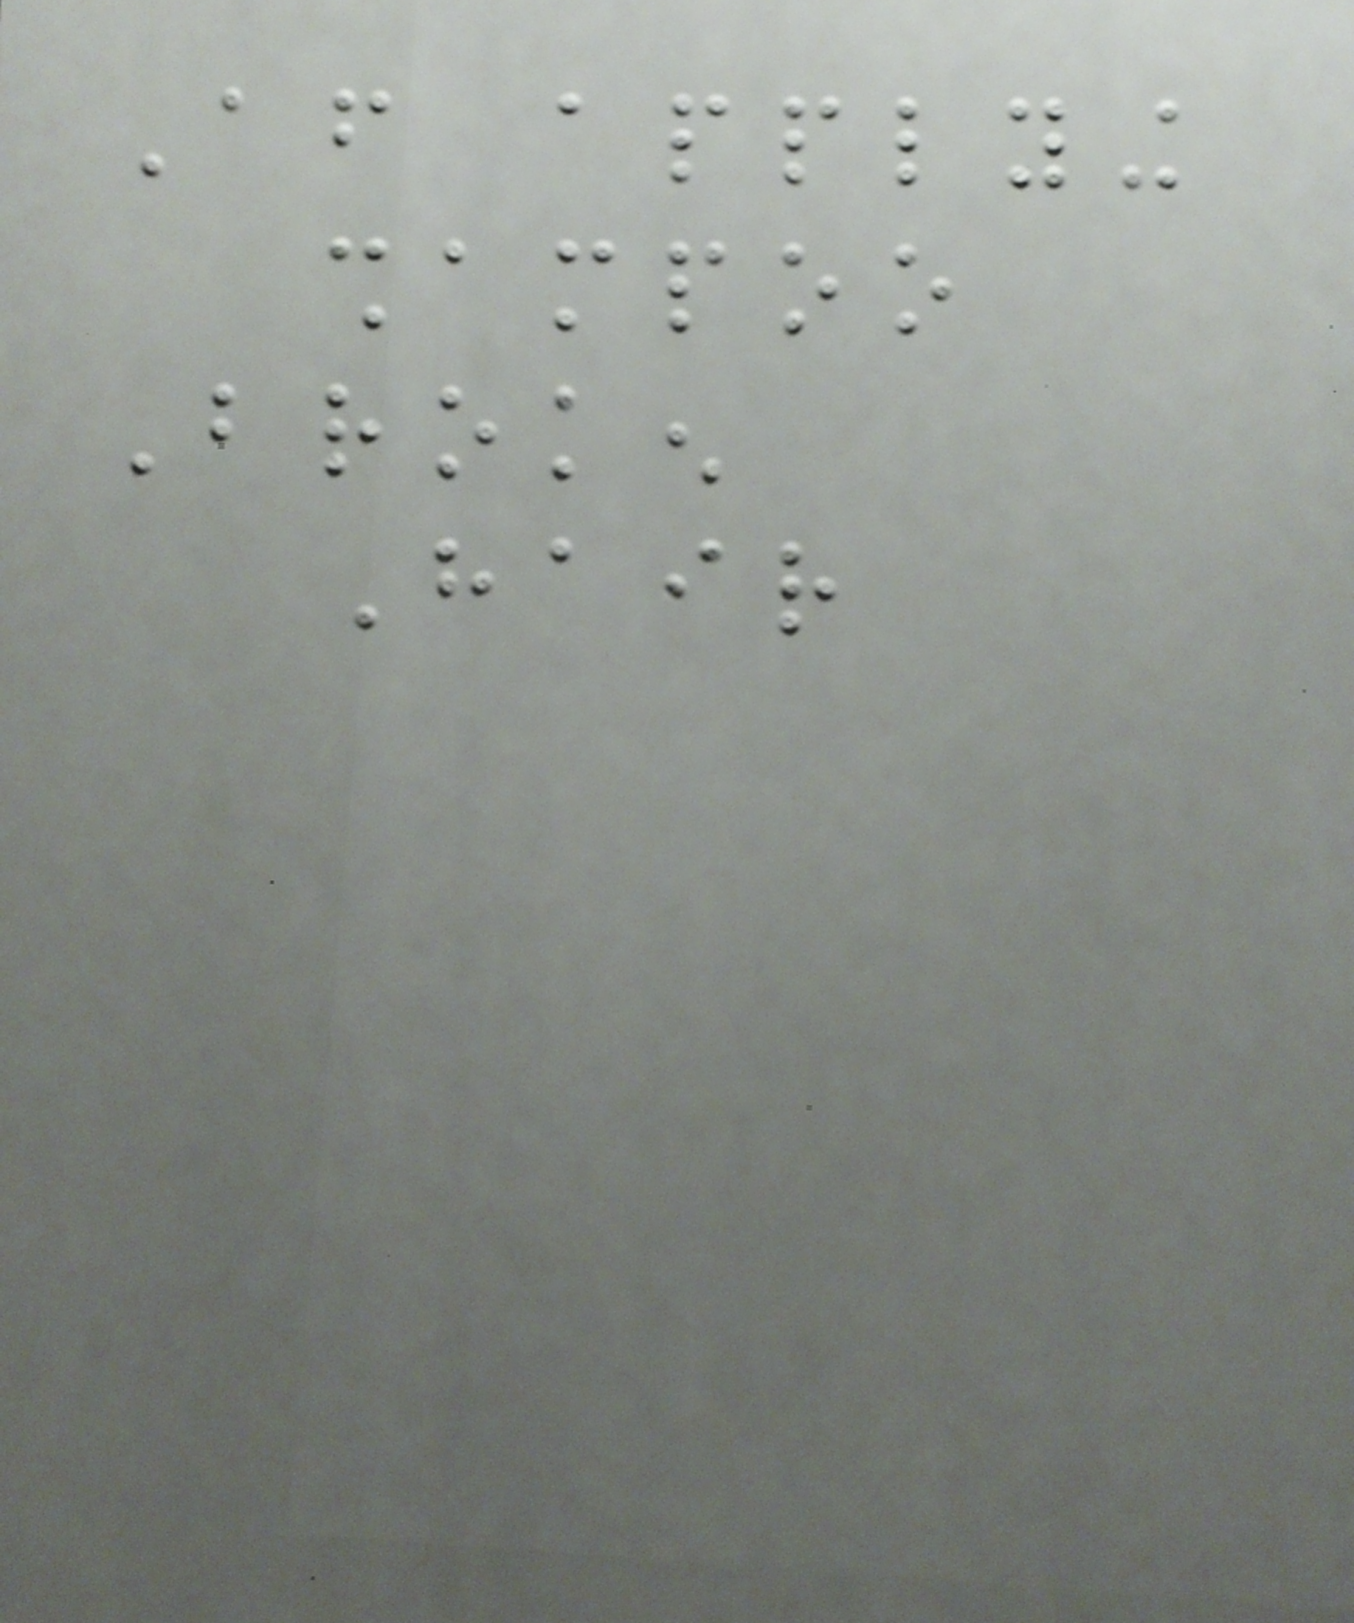After applying
shampoo
Broken
Hair
